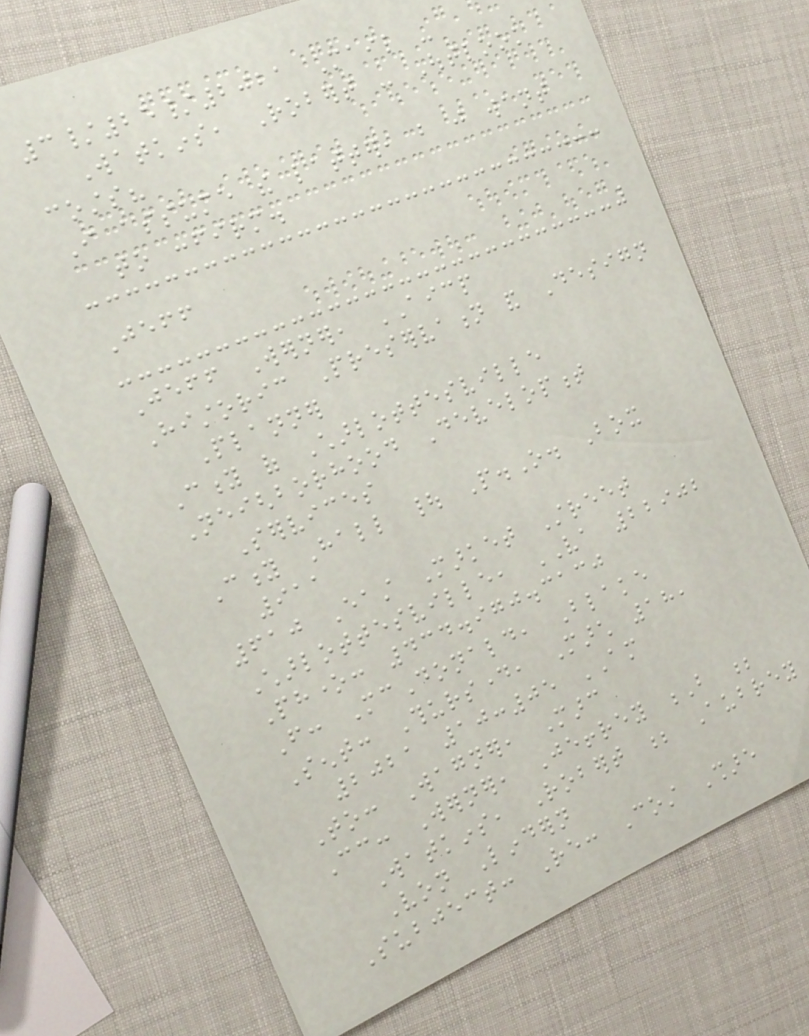3/25/2021 Mail -
Watkins, Robert - Outlook
costs?
I assume the latter, but just want
to confirm.
Jeff
Jeff Werner, AICP
Historic Preservation and Design
Planner
City of Charlottesville
Neighborhood Development
Services
City Hall | P.O. Box
911
610 East Market Street
Charlottesville, VA 22902
Phone: 434.970.3130
From: McDonald, Blake
Sent: Thursday, March 18,
2021 10:05 AM
To: Wagner, Marc
Cc: Werner, Jeffrey B ;
Watkins, Robert ; Aubrey
Von Lindern
Subject: Re: Cost Share
